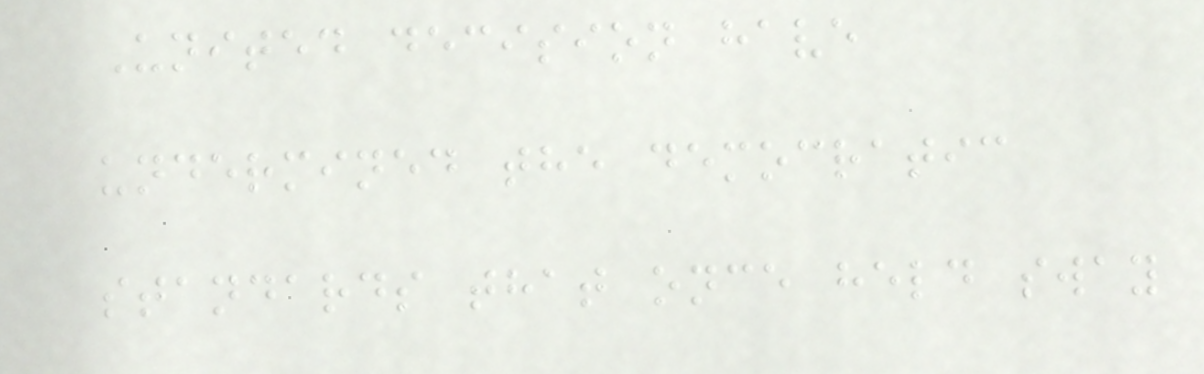United decision have
undermined the democratic
standards that once held sway
